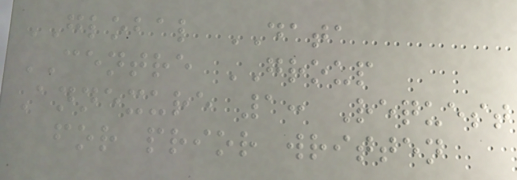GLOBAL DATA
CENTRE GROUP
Annexure 1: Request
for prior written
